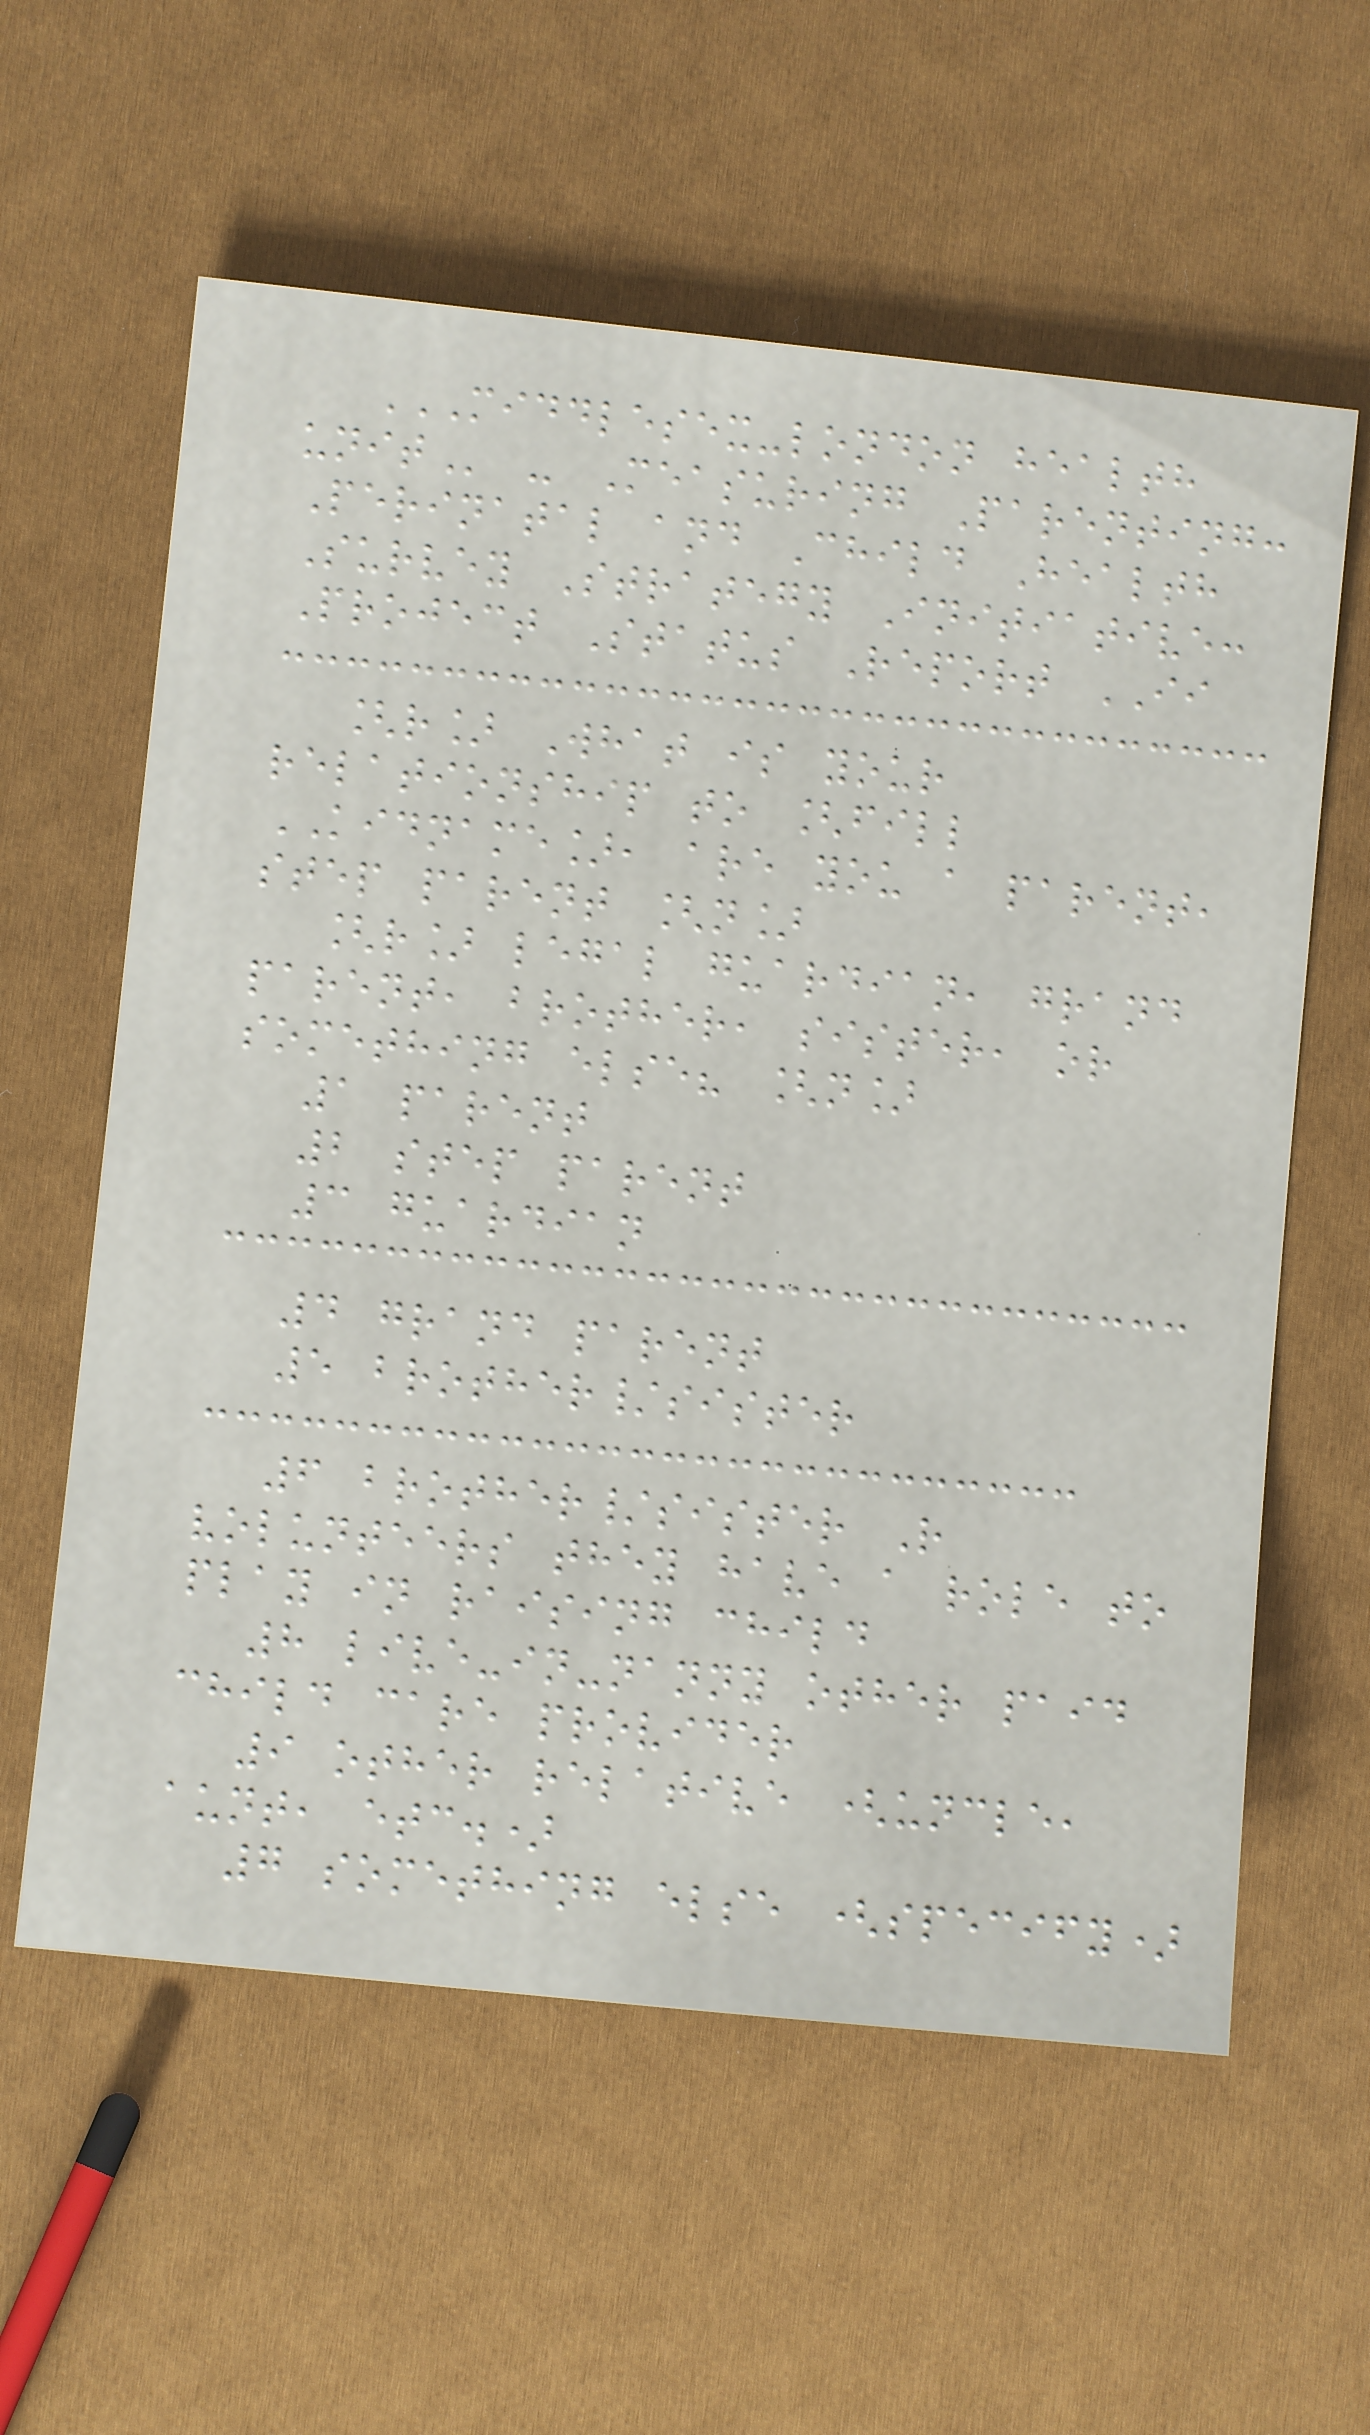MIDDLESEX-LONDON HEALTH
UNIT - Measuring Parenting:
Perinatal and Child Health
Survey Strategy Initiative:
Project Status Report II
[r] What is your
relationship to [fill
KIDNAME], are you a parent,
step parent [n]
[r] legal guardian, grand
parent, brother, sister, or
something else? [n]
1 parent
2 step parent
3 guardian
4 grand parent
5 brother/sister
6 brother/sister R
volunteers they have a role to
play in raising child
8 live-in-nanny other paid
child care provider
9 other relative (uncle,
aunt, etc.)
7 something else (specify)
